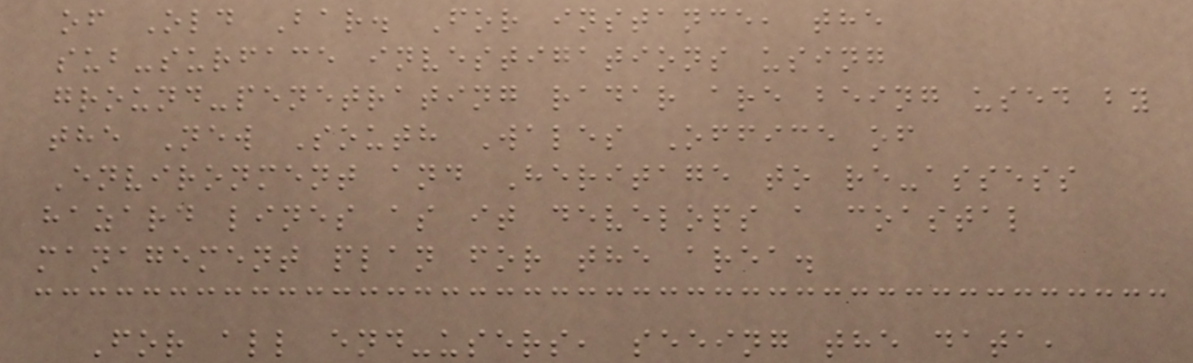of Old Bar. For instance, the
sub-surface investigations using
ground-penetrating radar are being used by
the New South Wales Office of
Environment and Heritage to re-assess
hazard lines as it develops a coastal
management plan for the area.
For all end-users, seeing the data,
